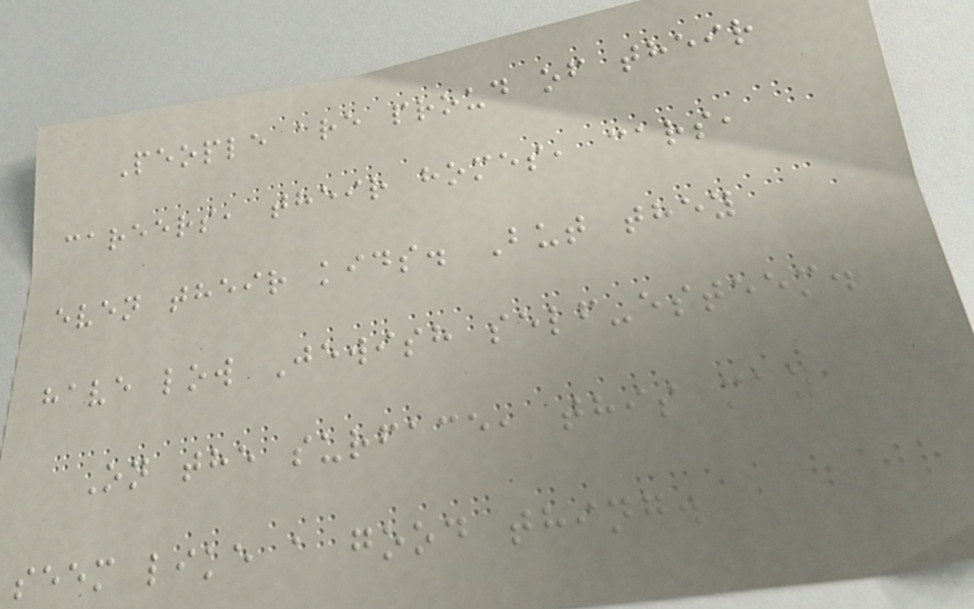People are proud of their
careers, their homes, cars,
even their kids. But they
have low Jewish self-esteem.
On the surface, this may
seem like a good thing.
